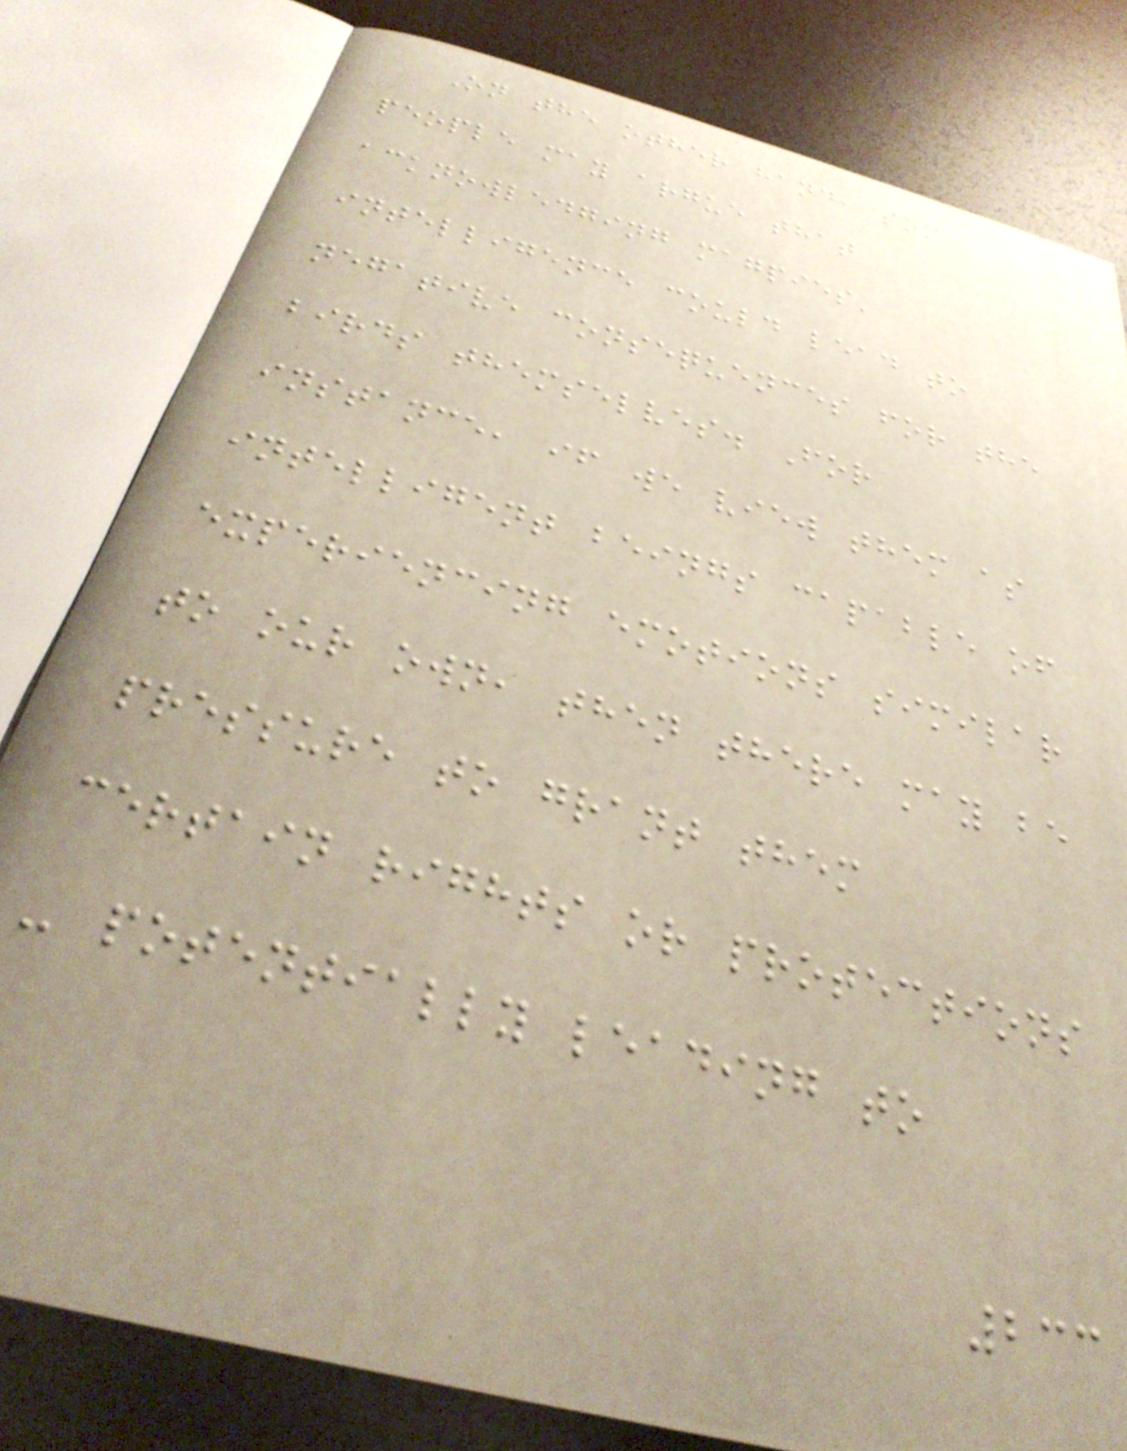On the other hand, some
people may argue that
acknowledging magpies'
intelligence could lead to
negative consequences for the
birds themselves. For
instance, if we view them as
intelligent beings capable of
experiencing emotions similar
to our own, then there may be
pressure to grant them
certain rights or protections
- potentially leading to
233
